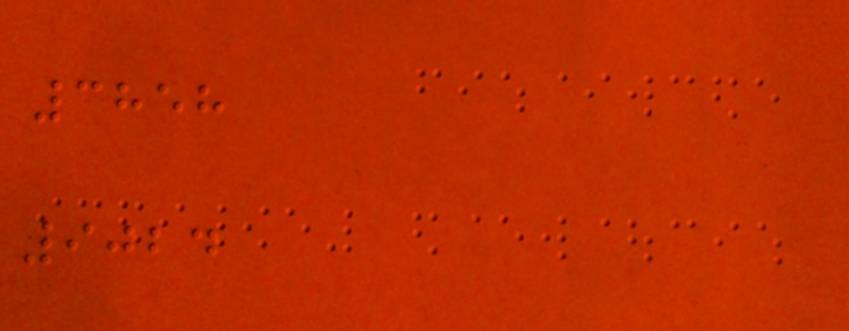3858
9024
